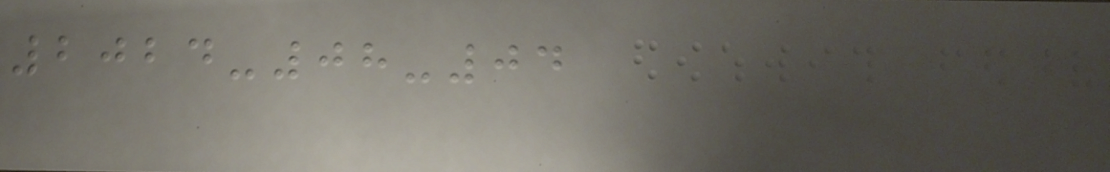2024-08-04
